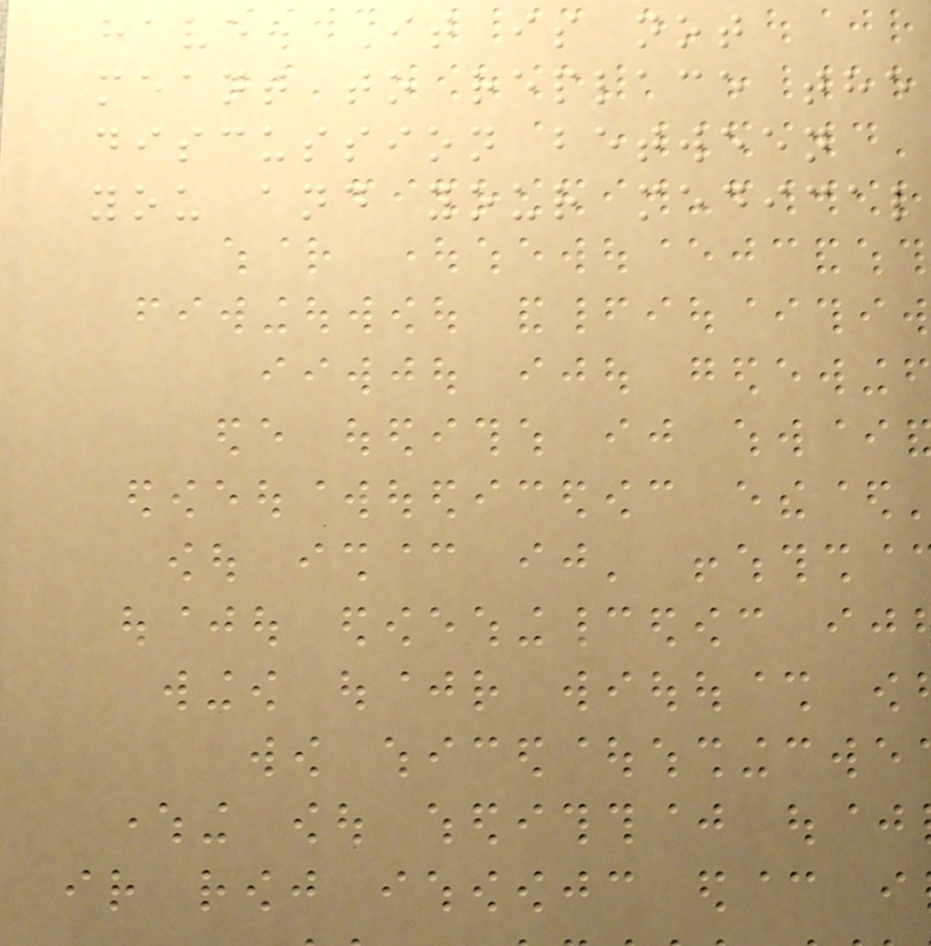have. It is not
meant to replace the
discussion between
you and your medical
